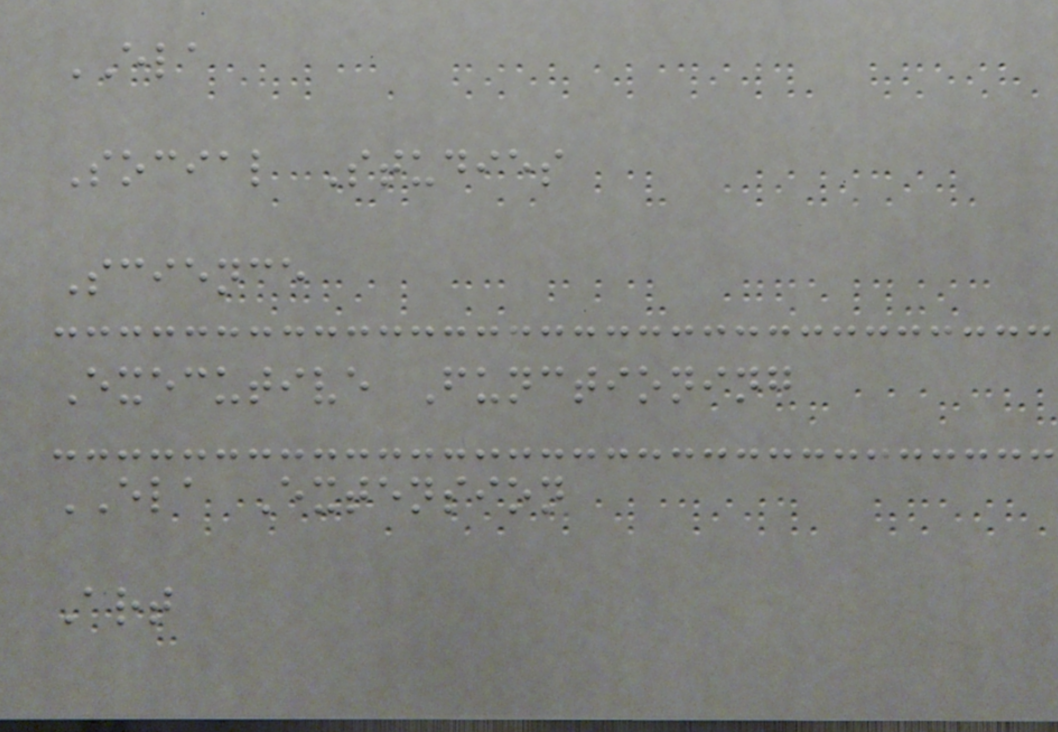ELA
Social Studies
Science
Executive Functioning
ELA Extension
Art
